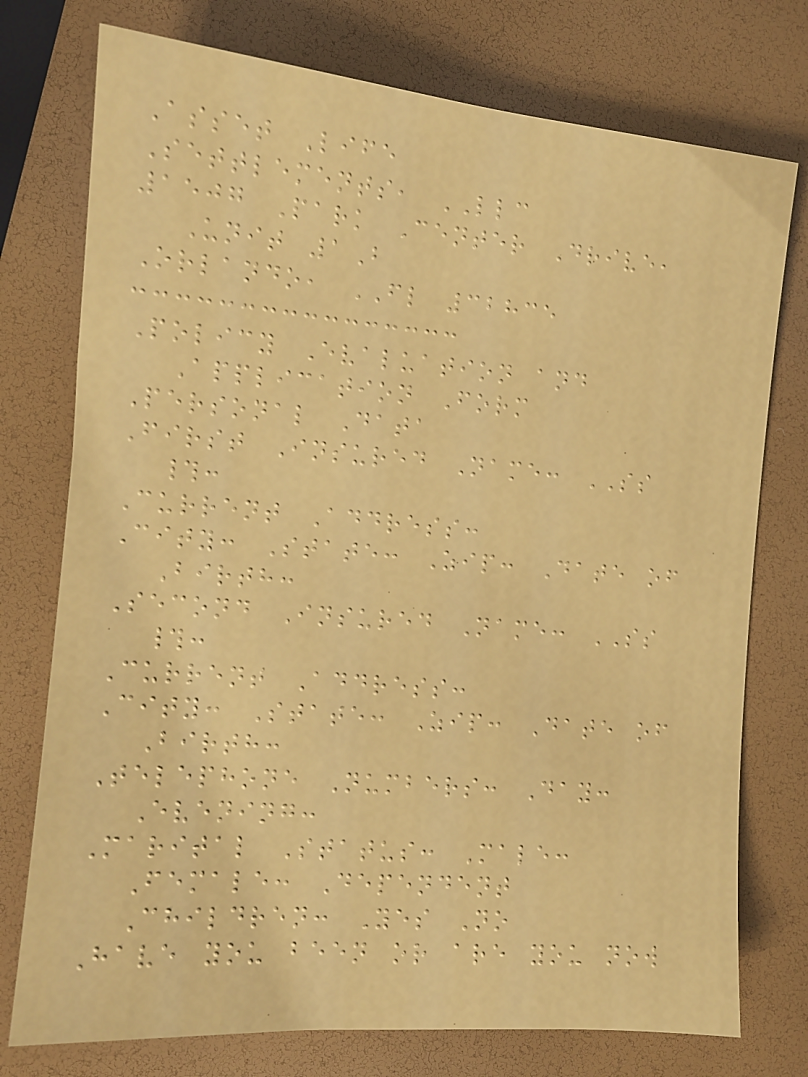Asset Life
Settlements, LLC
1507 Park Center Drive,
Unit 1B
Orlando, FL 32835
Policy Evaluation and
Application Form
Personal Data
First Insured Name: SS
#:
Current Address:
City: State: Zip: Date of
Birth:
Second Insured Name: SS
#:
Current Address:
City: State: Zip: Date of
Birth:
Telephone Numbers: Day:
Evening:
Marital Status: Male:
Female: Dependent
Children: Yes No
Have you been or are you now
